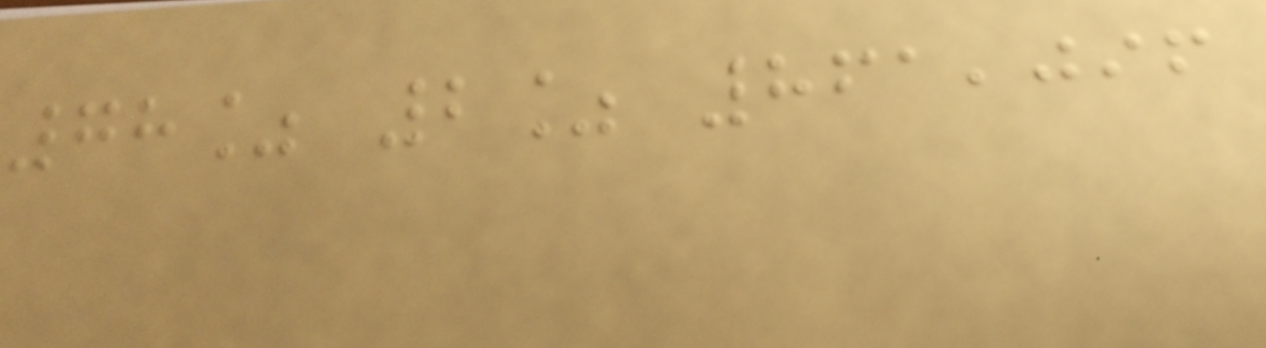78% 2% 861,096
